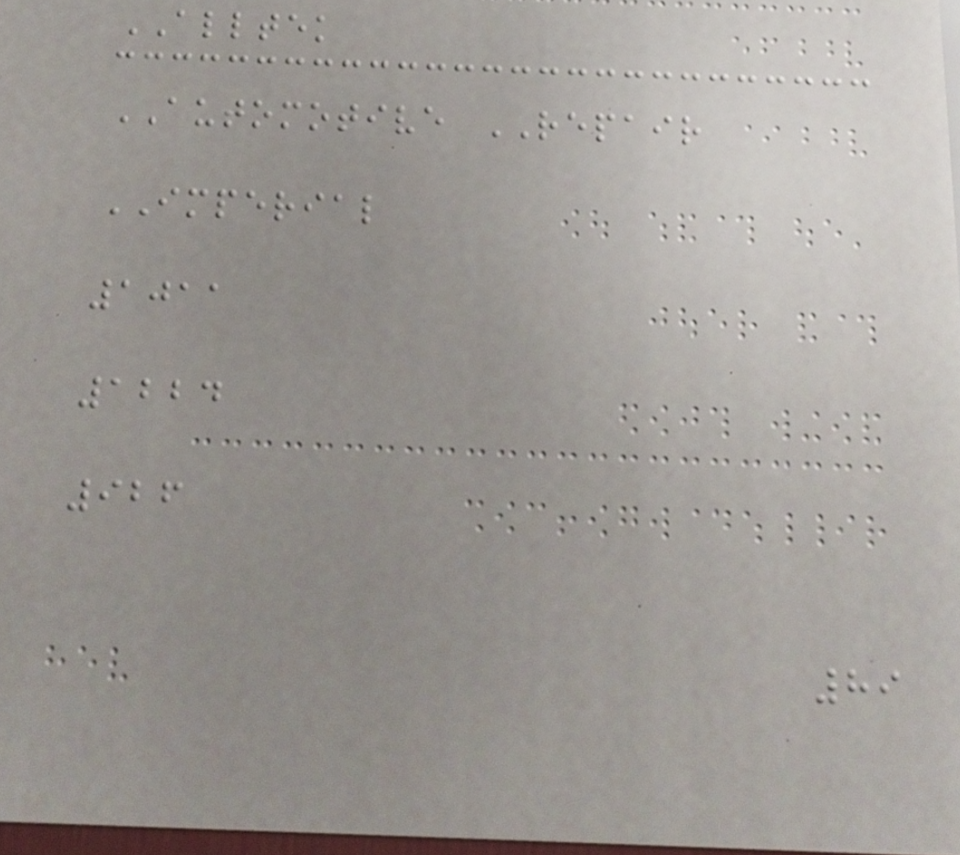ALLTEK
AUTOMOTIVE REPAIR
IMPERIAL
1011
1224
926
89
